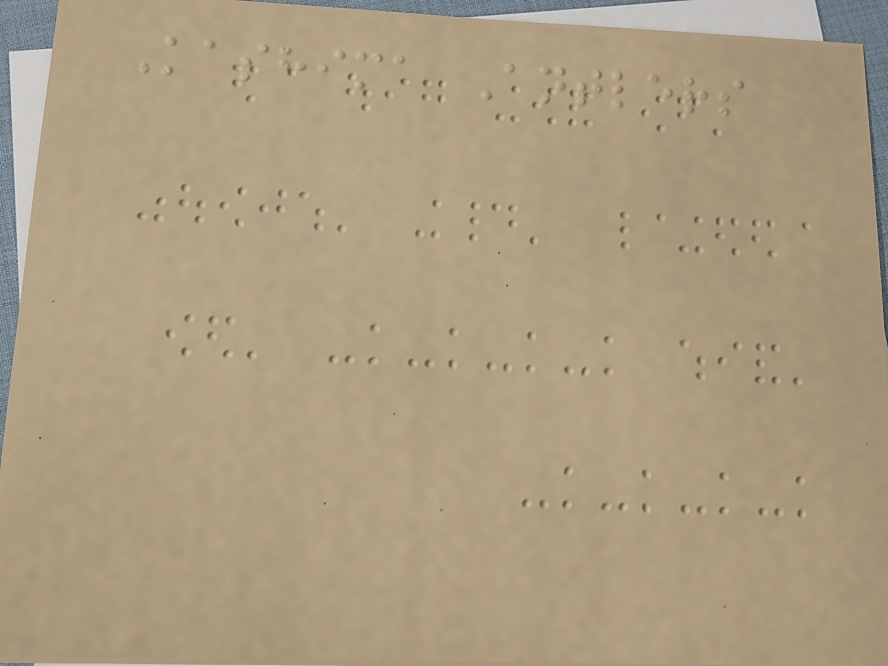Kashima Antlers
